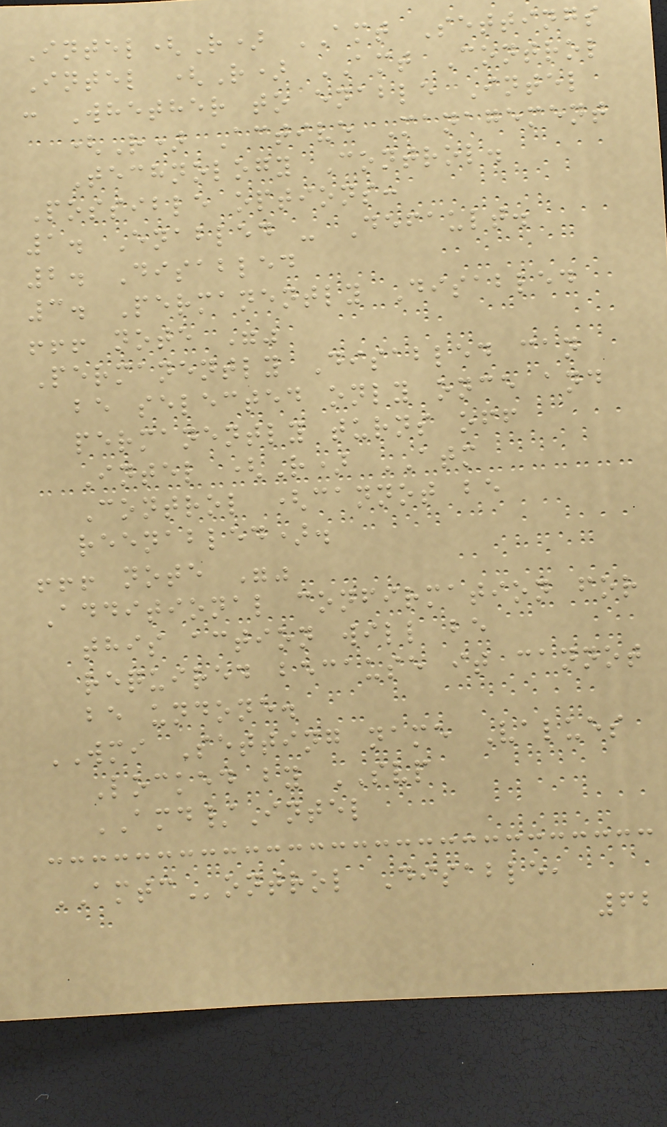Intel(R) AMT Settings
Intel (R) AMT Control
: Whether to enable Intel
(R) Active Management
Technology Control.
Possible options:
1. Enabled - Default.
2. Disabled
3. Permanently Disabled
!!! note ""
Permanently Disabled can
be selected only once and
permanently turns off
Intel (R) ATM
Control (cannot be
reenabled).
!!! note ""
Additional confirmation for
this action will be
required because it cannot
be undone.
WMI Setting name Values
Locked by SVP
AMD/Intel
AMTControl Disable,
62
